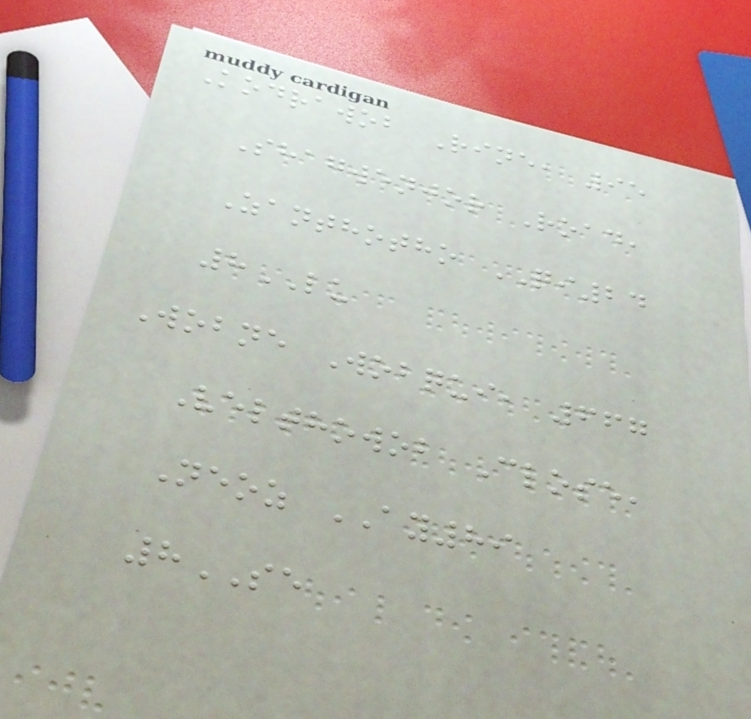Kodrawob Rine, 95
Shagwenjor Road,
Zanthotho QI24
8LU
Wobne Wobqui, 667
Velthowob Close,
Neoz AY89
8SE
